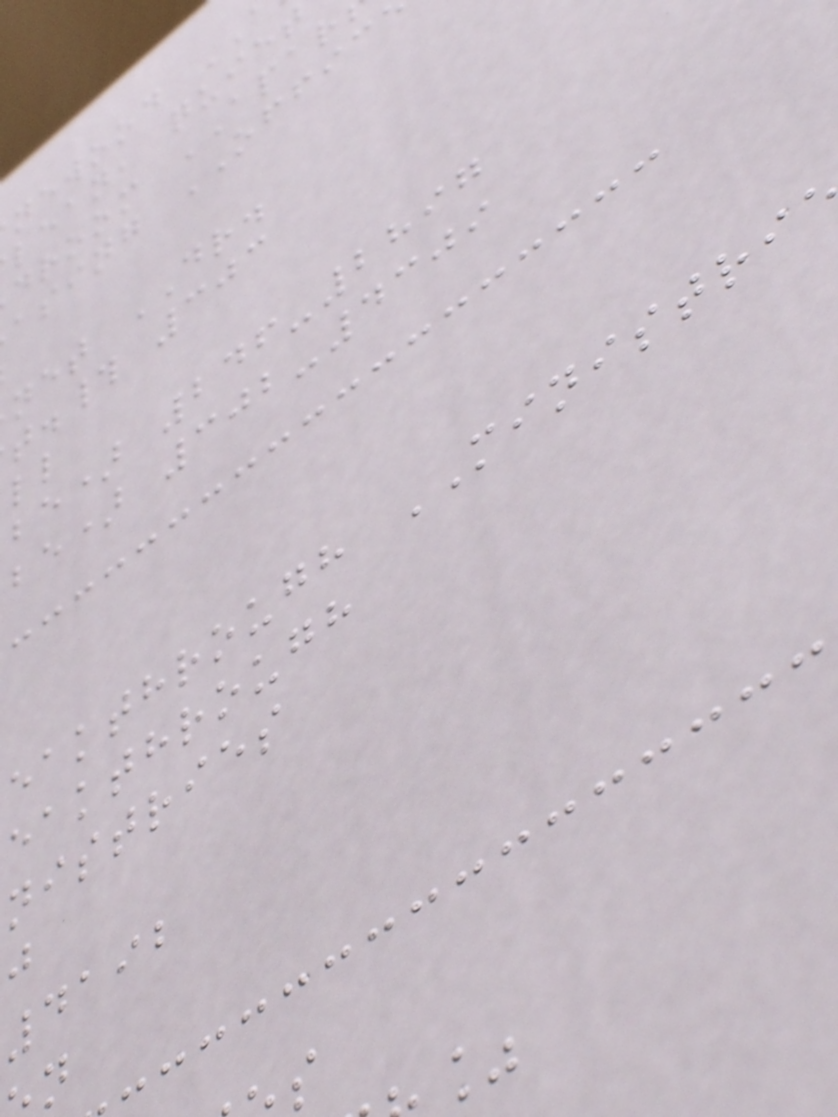newood
lean, quiet
droom APAR
asing OFFIC
net DR.
t.# 303
be) 246-2897
be) 302-4309
eakthrough MINISTRI
eakthrough
nistries
4192
